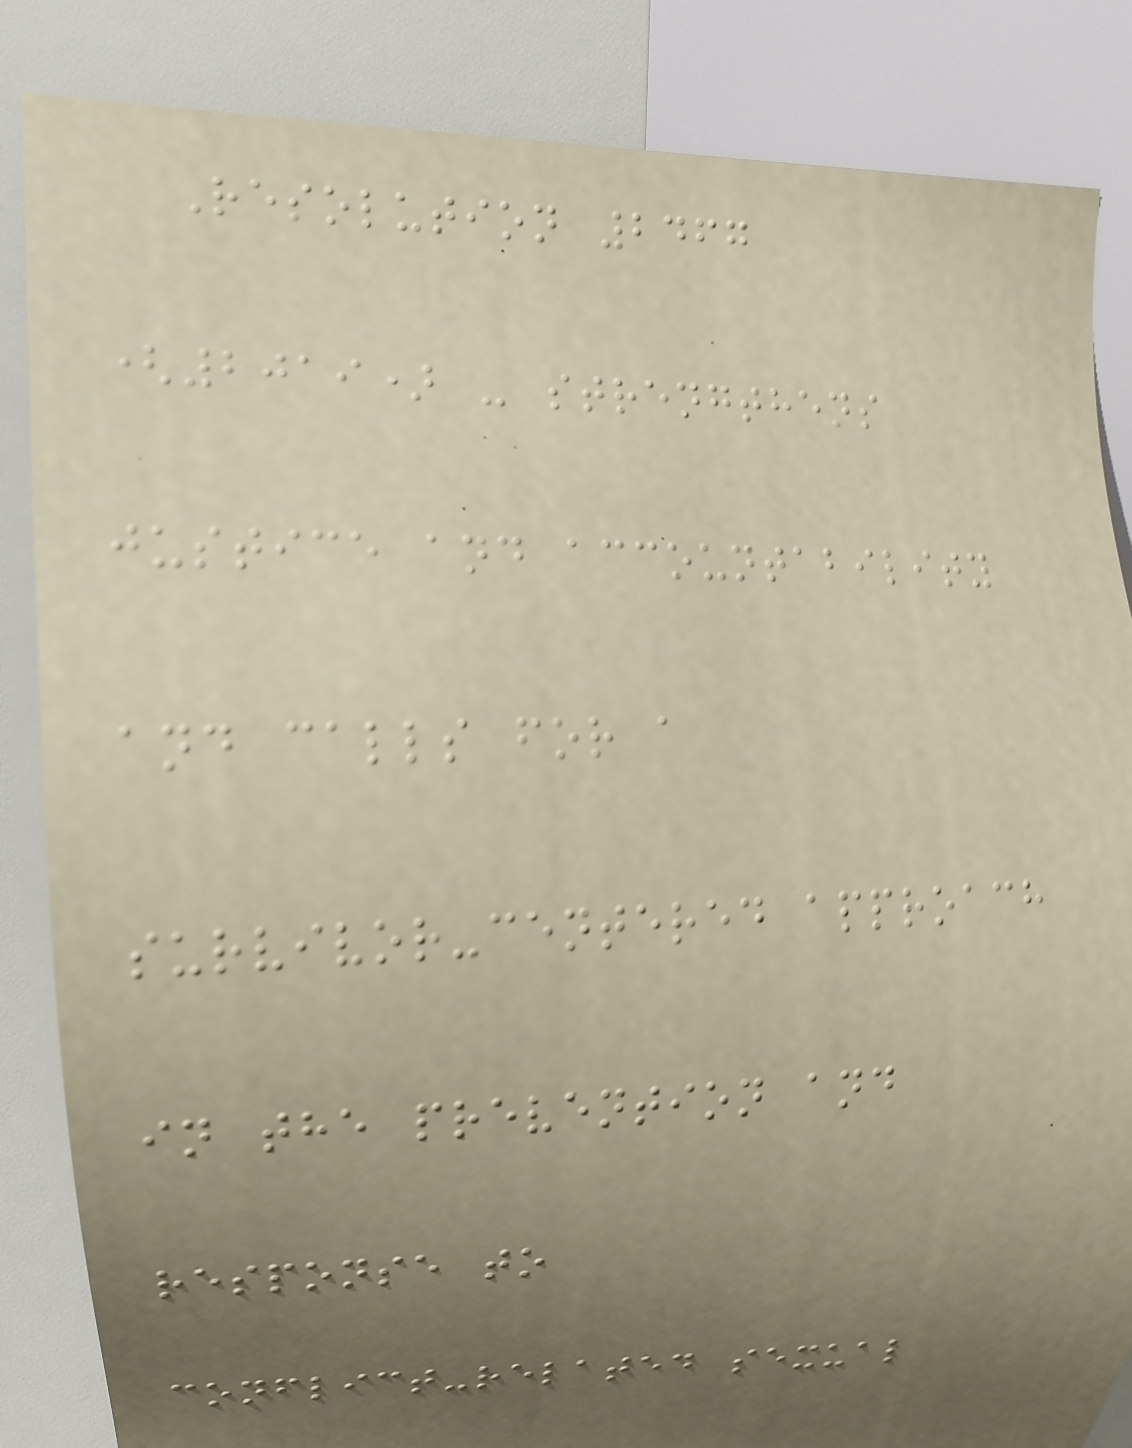Resolution 2467
(2019) - strengthens
justice and accountability
and calls for a
survivor-centered approach
in the prevention and
response to
conflict-related sexual
